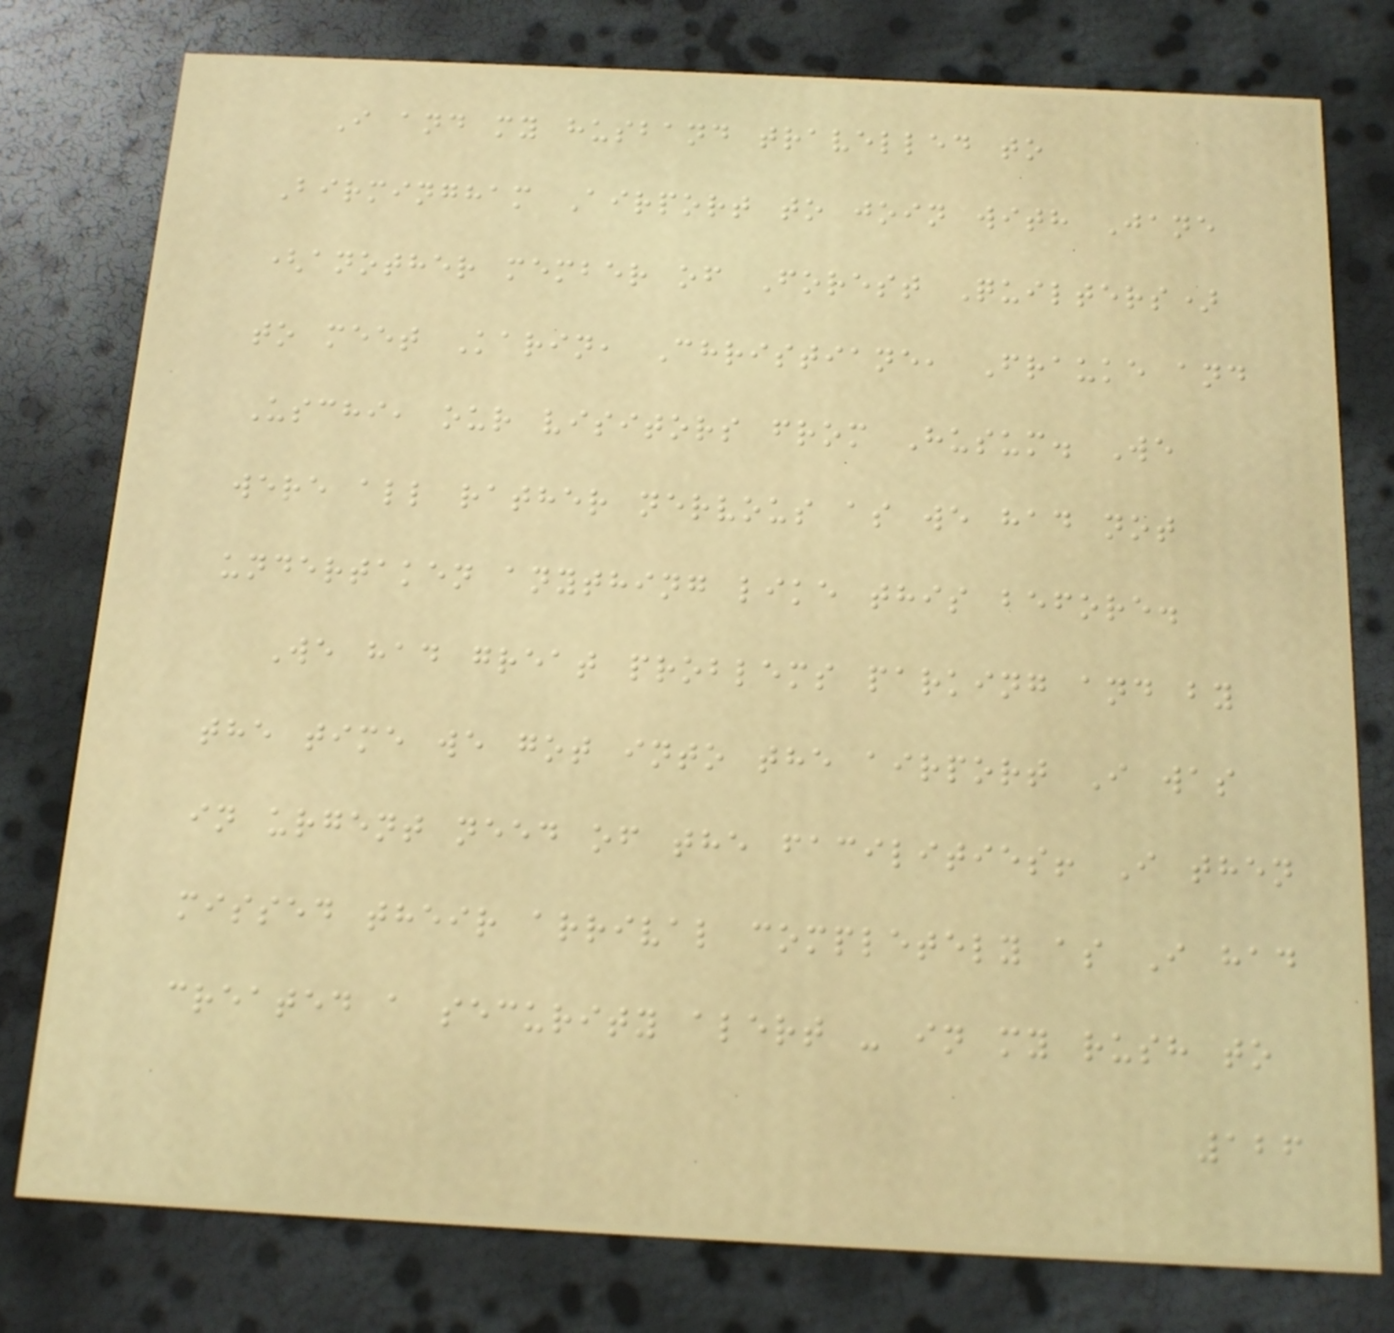I and my husband travelled to
Birmingham Airport to join with Jane
(another member of Forest Quilters)
to meet Karin, Christiane, Frauke and
Uschi, our visitors from Husum. We
were all rather nervous as we had not
undertaken anything like this before.
We had great problems parking and by
the time we got into the airport I was
in urgent need of the facilities! I then
missed their arrival completely as I had
created a security alert - in my rush to
126
